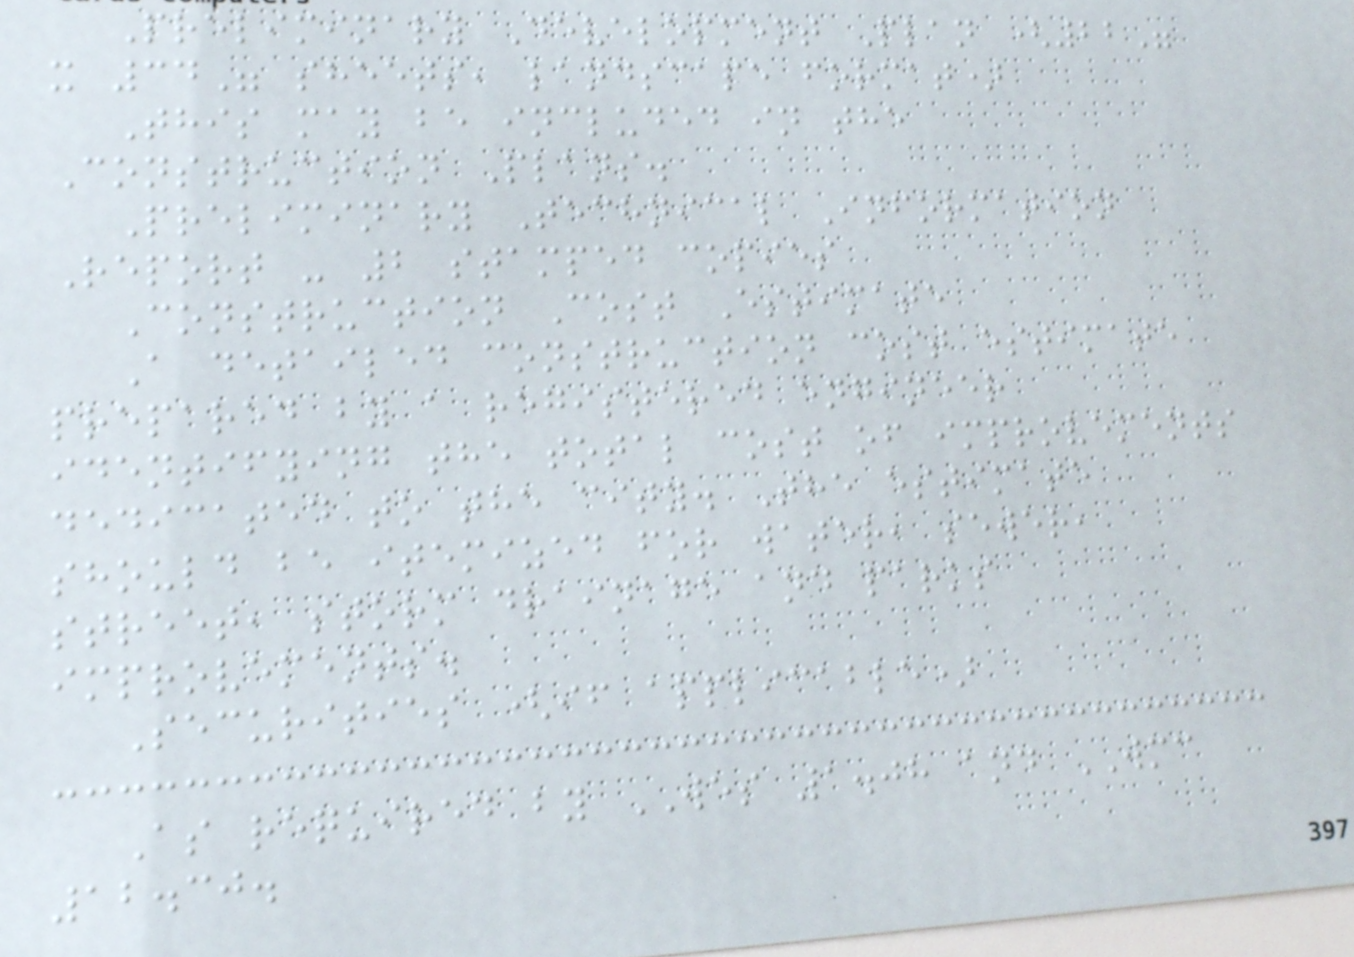Preliminary Development Plan (22"
x 34" sheets, landscape format)
This may be included in the
Construction Plans.
Preliminary Technical Information
Report - 2 stamped copies
Construction Cost Estimate
A detailed construction cost estimate
prepared by a registered engineer
identifying the total cost of improvements
dedicated to the city. The estimate
should be itemized for water, sewer,
street, storm drainage and parks
improvements.
Securities (if applicable)
As required by WES 1.08 and WMC
12.30.
